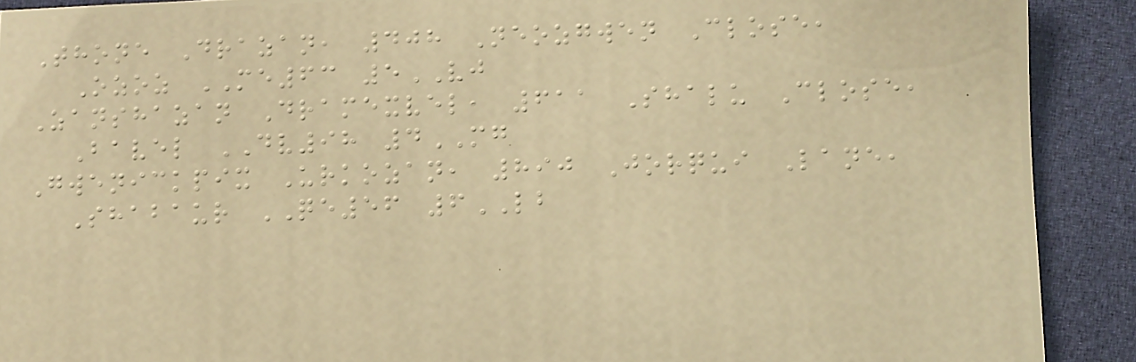Thone Drazan, 408 Neozgwen Close,
Ozoz ME63 5VJ
Zanshazan Dramexvel, 611 Shalu Close,
Bavel DV98 4MG
Gwenickpix Urkozan, 890 Jorqui Lane,
Shabaur QE56 6LB
